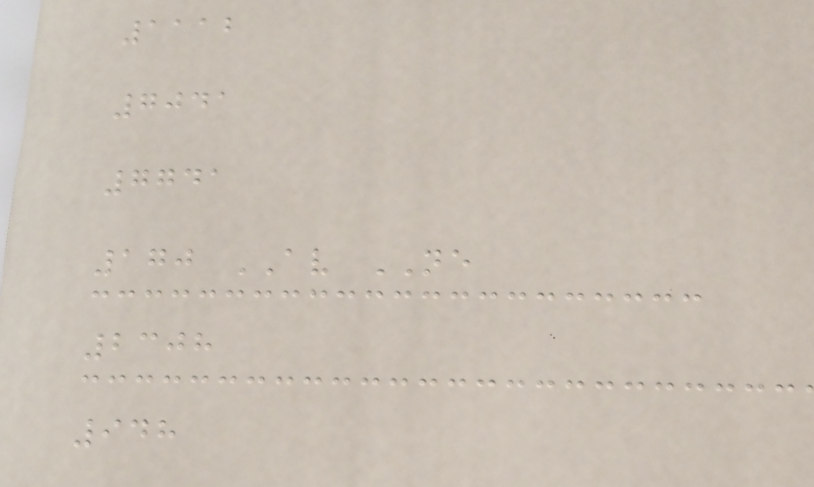1112
7041
7741
170 AV NE
2308
948
